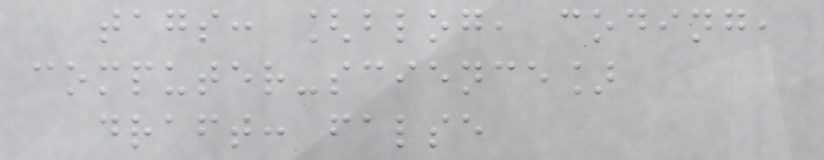tags: [blog, coding,
computer-science]
draft: false
